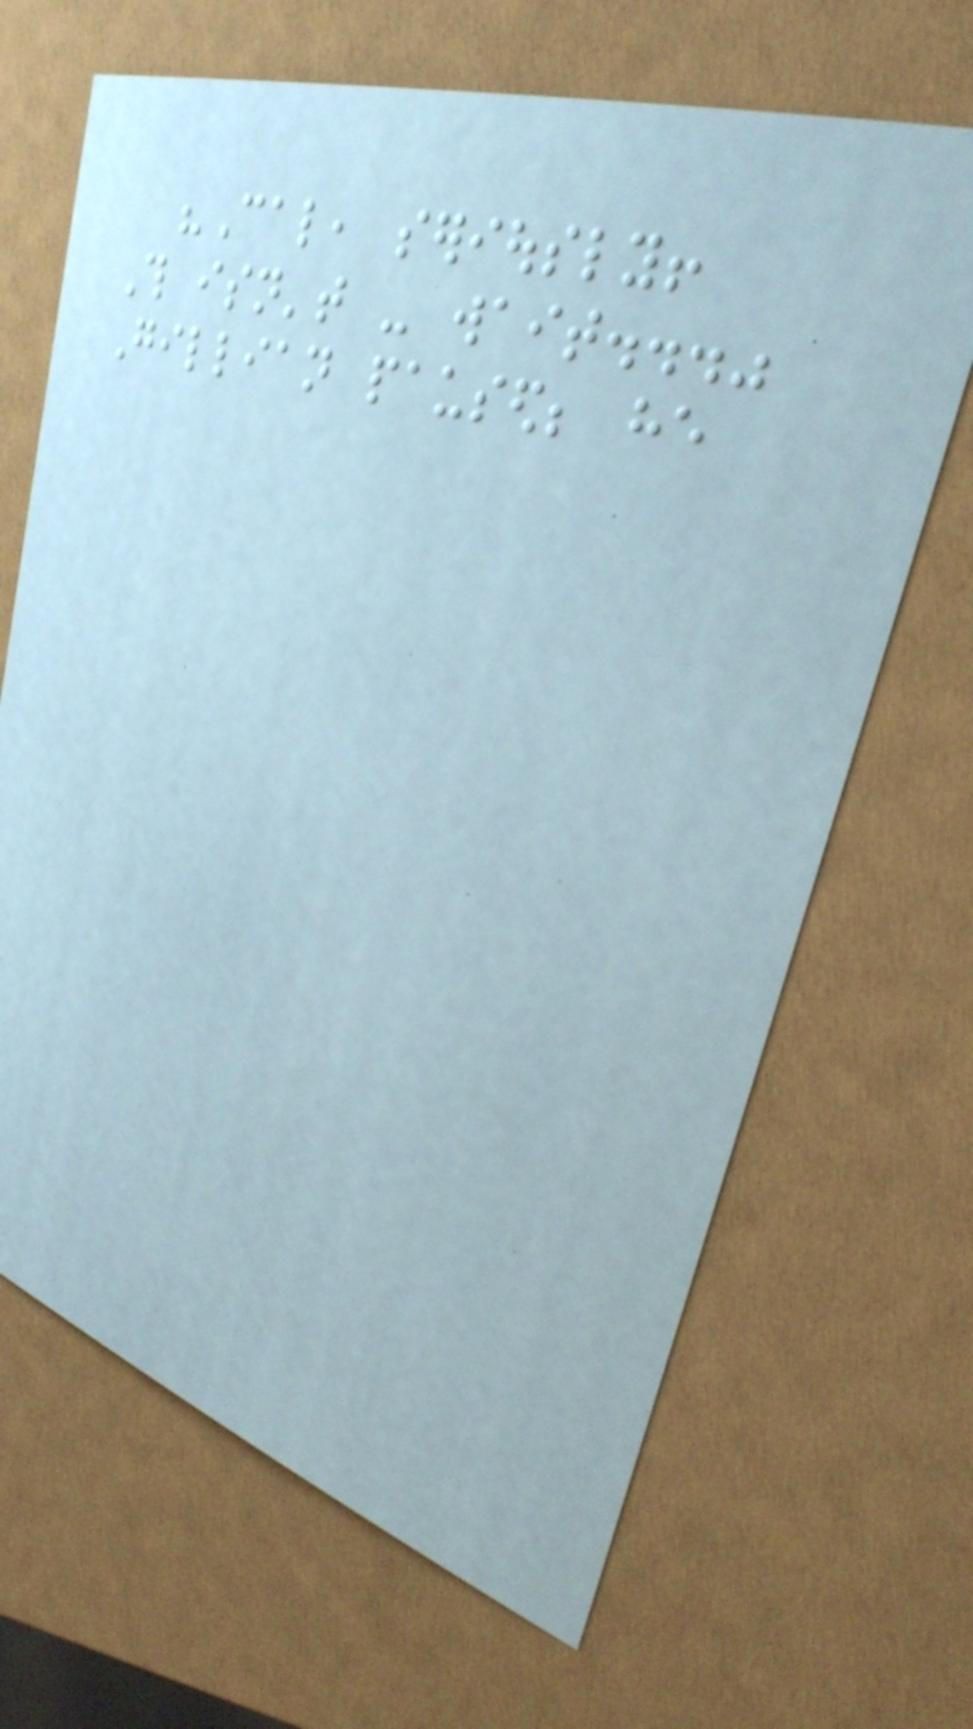"Cal, seriously!
This isn't - wait..."
Gillian paused; he
